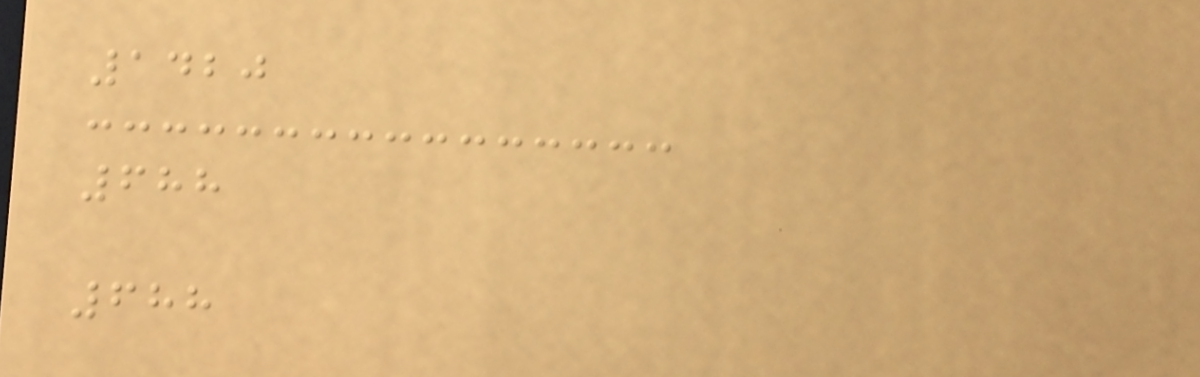1420
688
688
